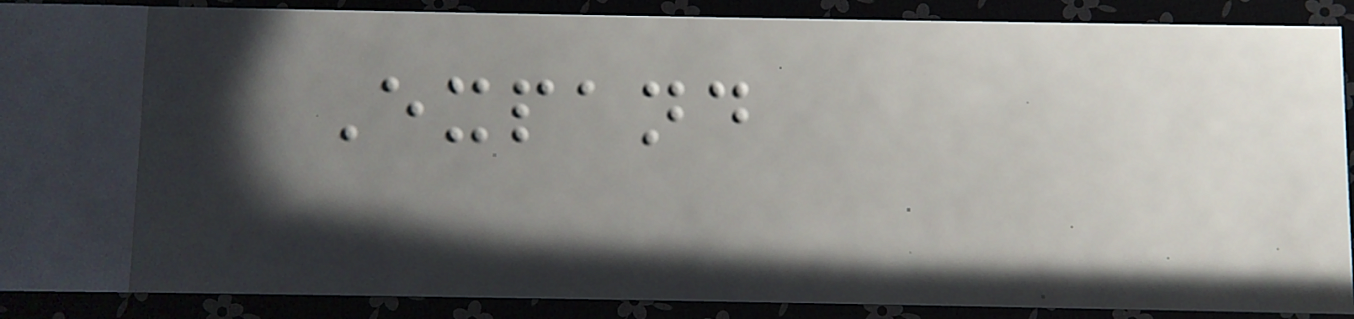Expand
